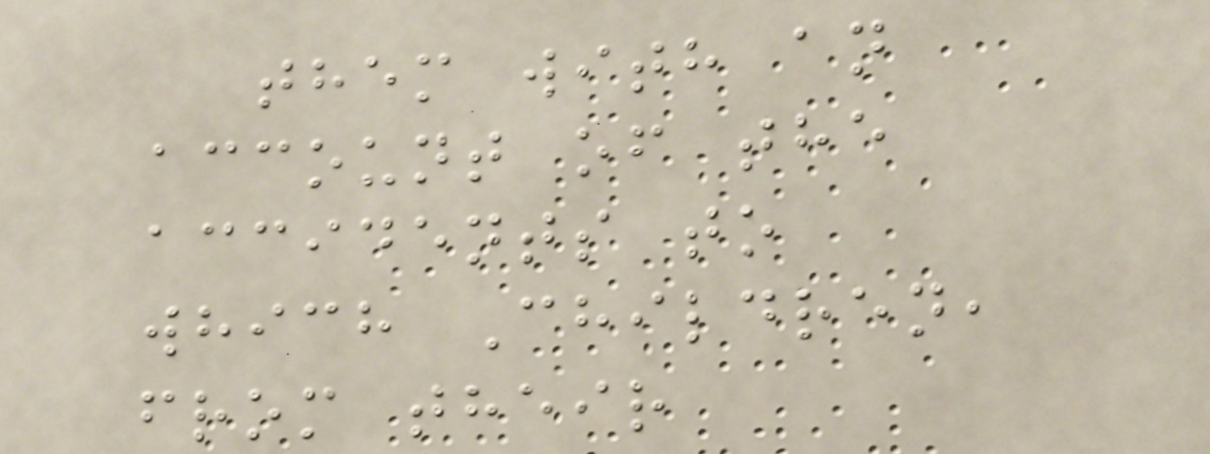them with an
account of the
accidents to
which Children,
from their
